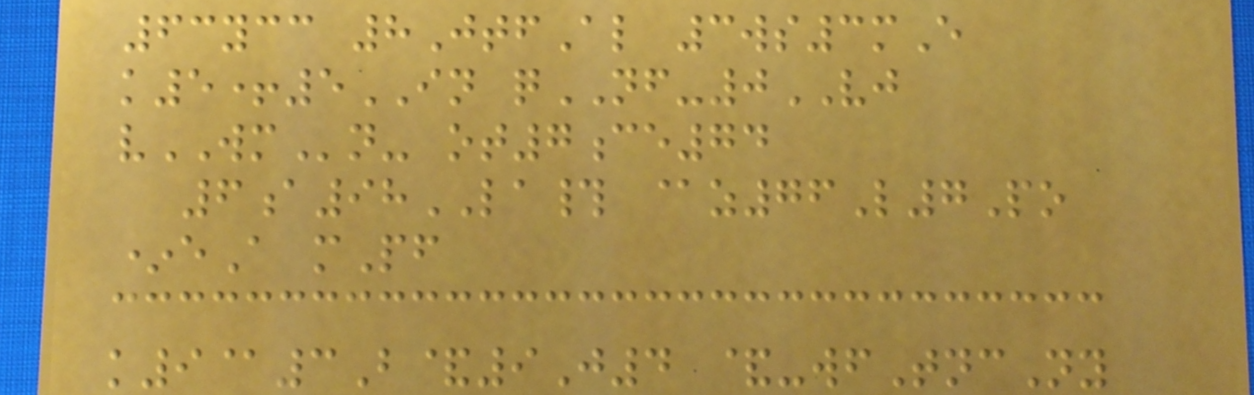63ycc 8JtfAl 3ws3mE
k5+5IN qNF-0VJ
vWMn- ot7ce74
6a98LA# @z76L7Po
*eA mPf
k9@3B&9J4 &-wfTncNy
